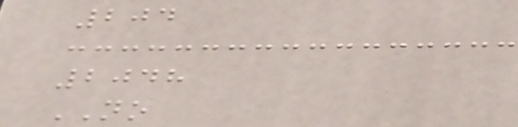204
2048
NO
